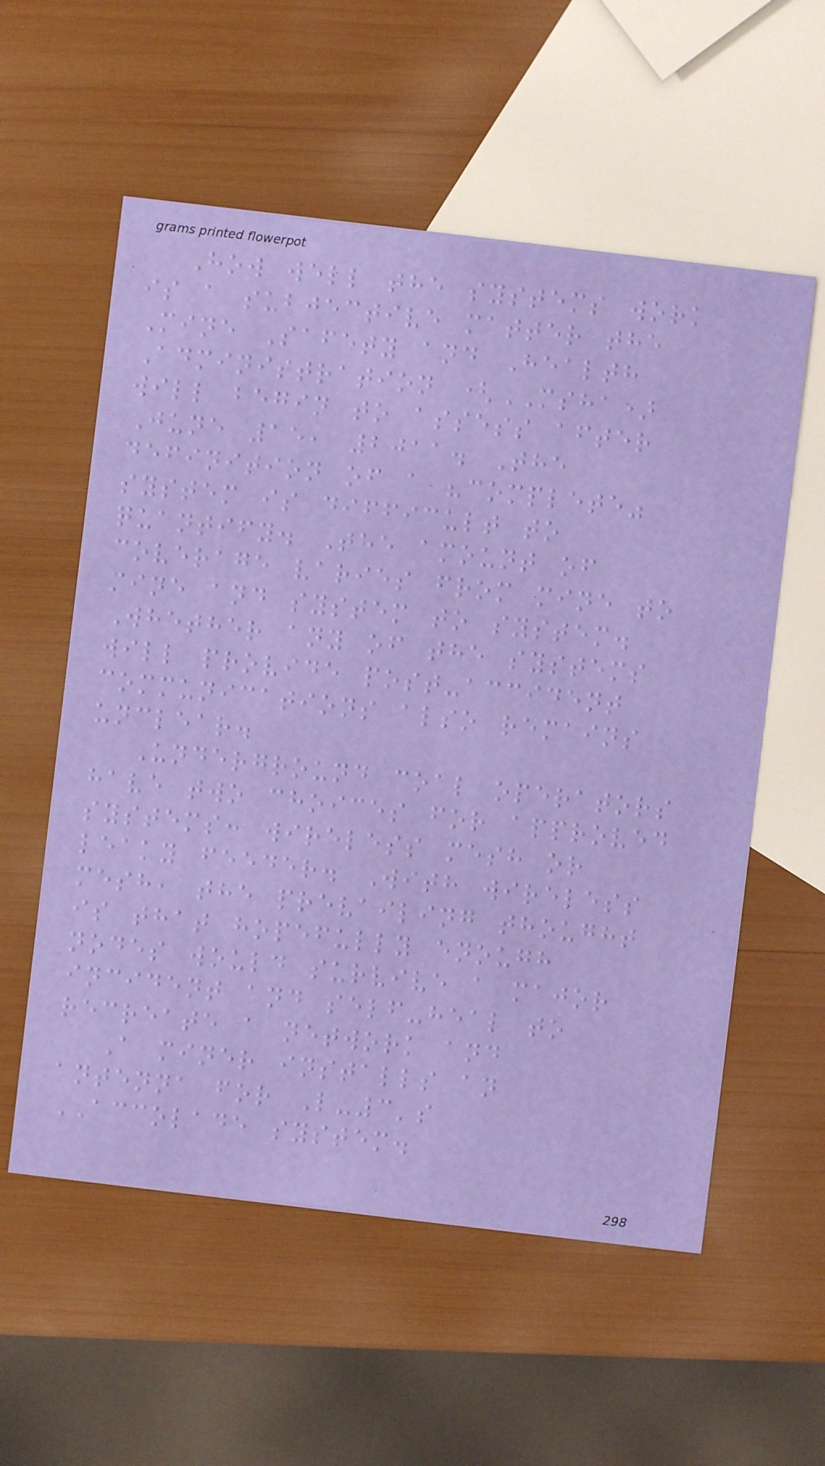How well the systems work
is a subjective matter the
Mine Safety and Health
Administration (MSHA)
will begin to assess after
June 15, 2011. The
definition of a "complete"
system is difficult to
quantify. The amount of
coverage varies from mine to
mine and system to system.
Whether any of the systems
will provide post-accident
communications also remains
unclear.
Underground coal operators
have two choices for approved
systems: wireless mesh or
leaky feeder. With wireless
mesh, the prevailing thought
is that hopefully enough
nodes would survive a major
incident and self-heal to
recreate a network and
A miner installs an
antenna for L-3's
ACCOLADE system.
